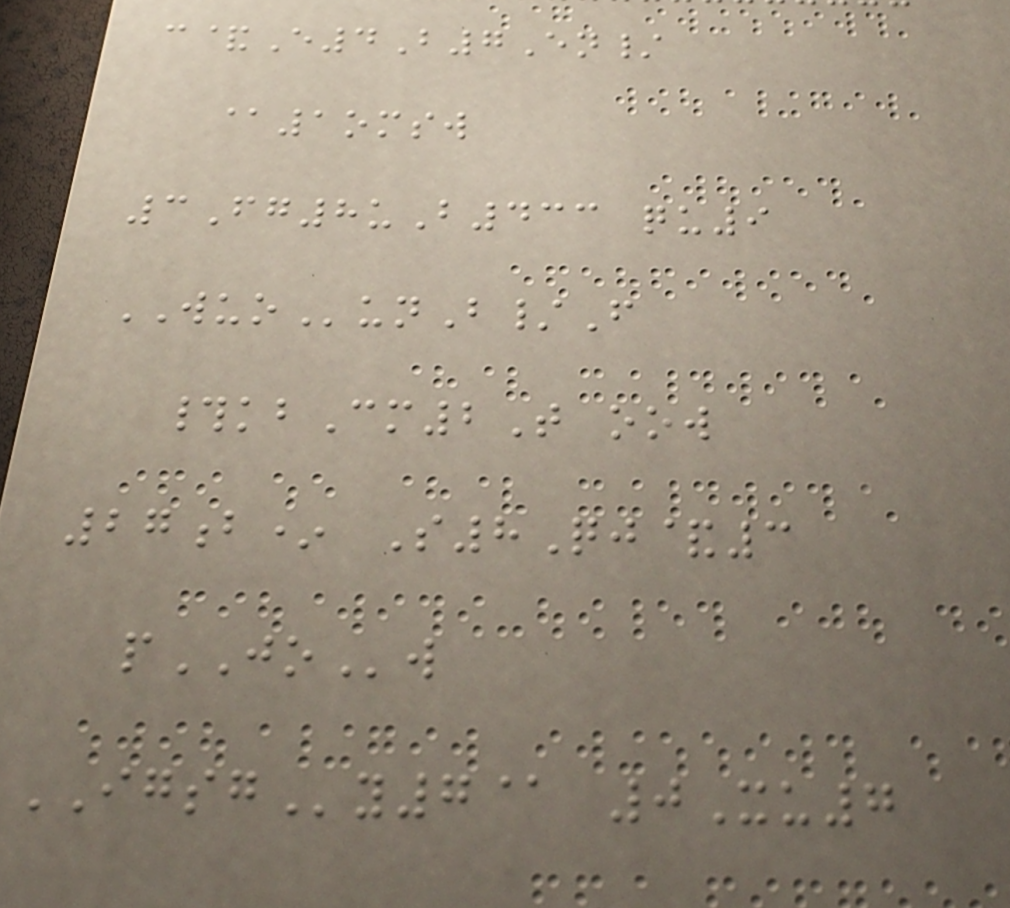c&E4B7En/
@1omsw
3Fg8uB433 qu9
WUOunB/F
#kbCm2T oow
27b* S8Qj&3
pJOw
IGSGy7@ 0Xu7
